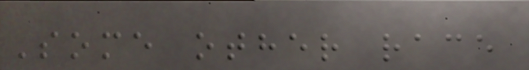Some other race
